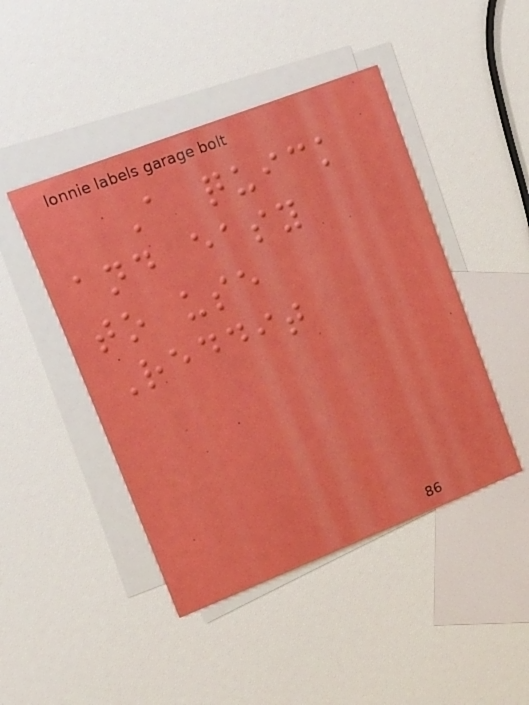A quick
and easy
to use
Reddit
